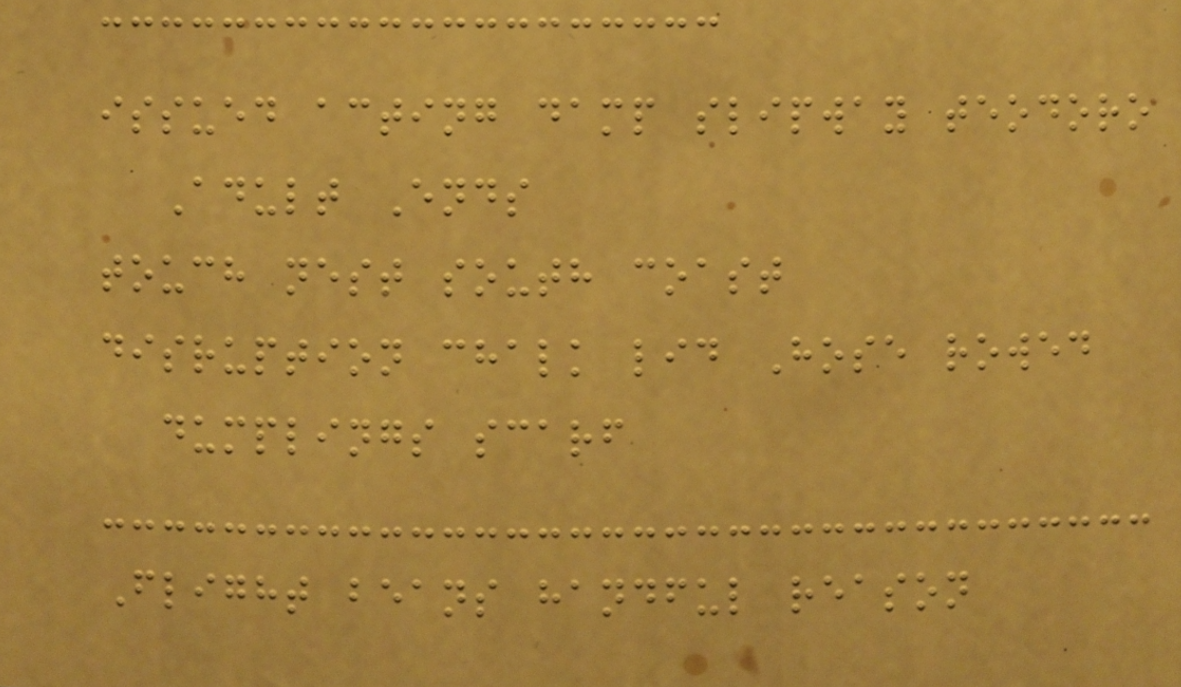issued acting damp slipway teodoro
Adult Ends
touch nest south coast
disruption chalk lid Hose rowed
dumplings scarf
Flight beans handful reason
